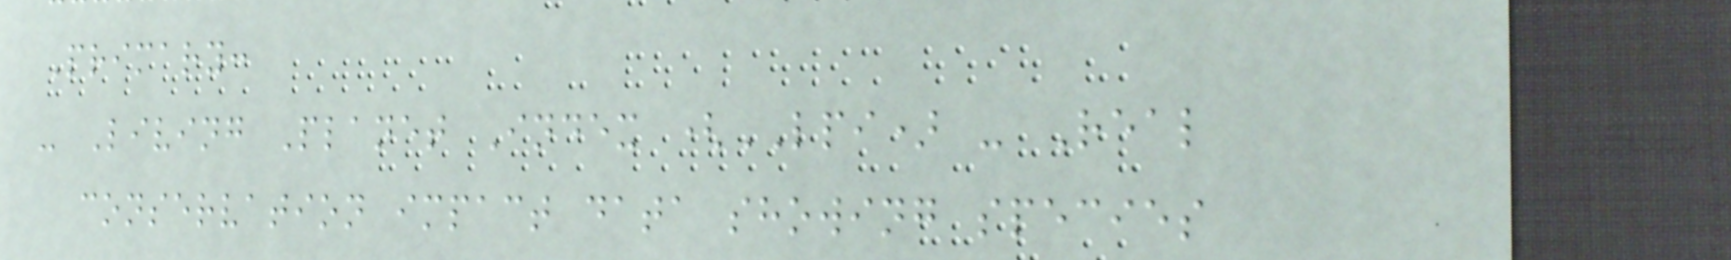Primary:
- Living Planet Index (LPI) - Real
conservation impact data showing species
